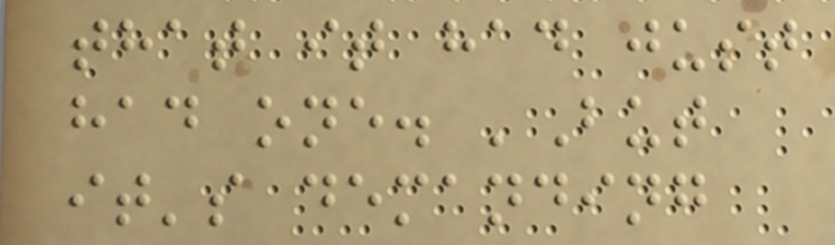that it had just
had one. 'But
it's demanding
